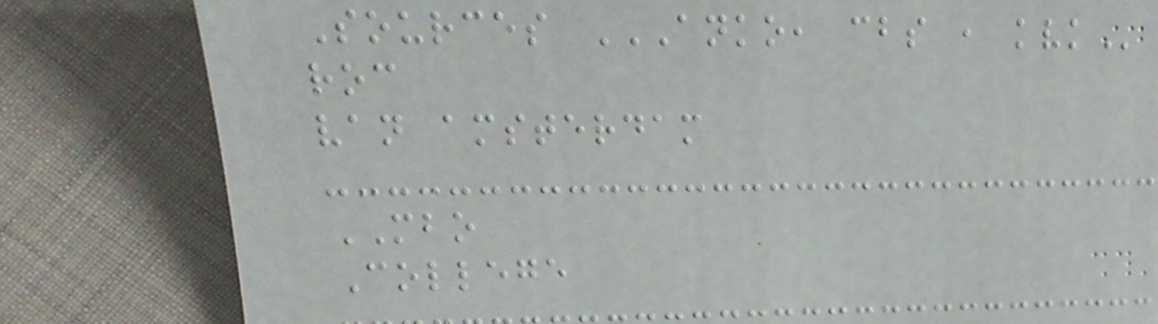Sources ANKO, CBS , KVK
roc
van amsterdam
MBO
College
